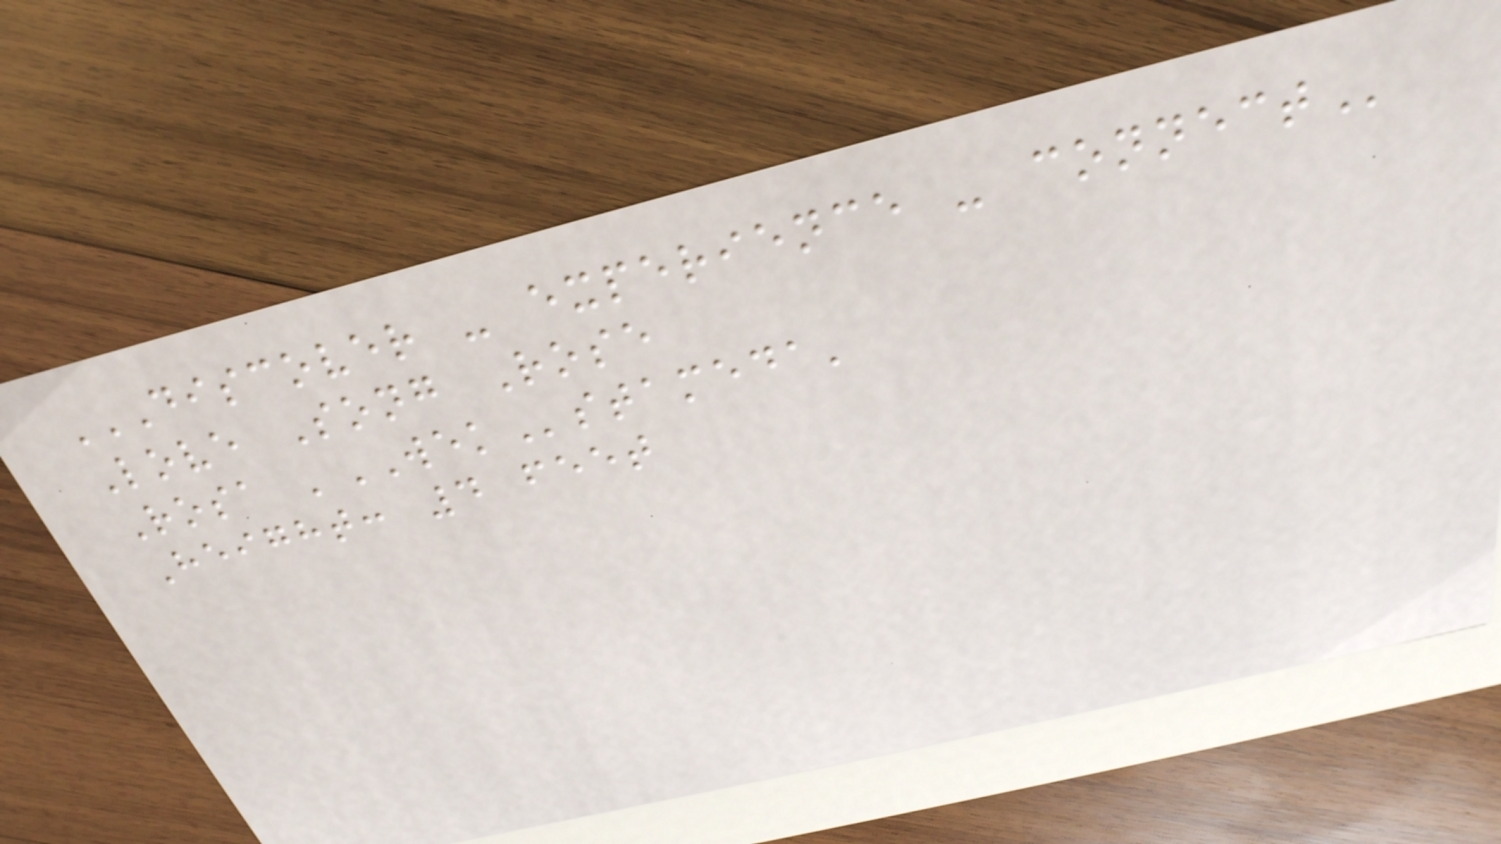DISCOVER - EXPERIENCE - CONNECT
Love Song Rose
Rosa 'WEKstameda'
Height: 4 feet
